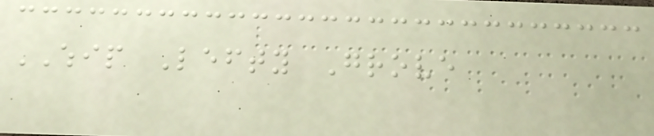WHIP Lefty Grove
